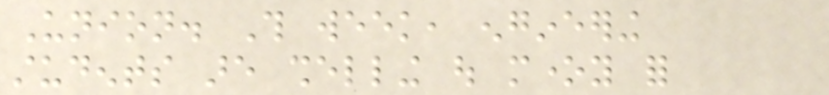Union. This week, engineering
students are shelling out money for
